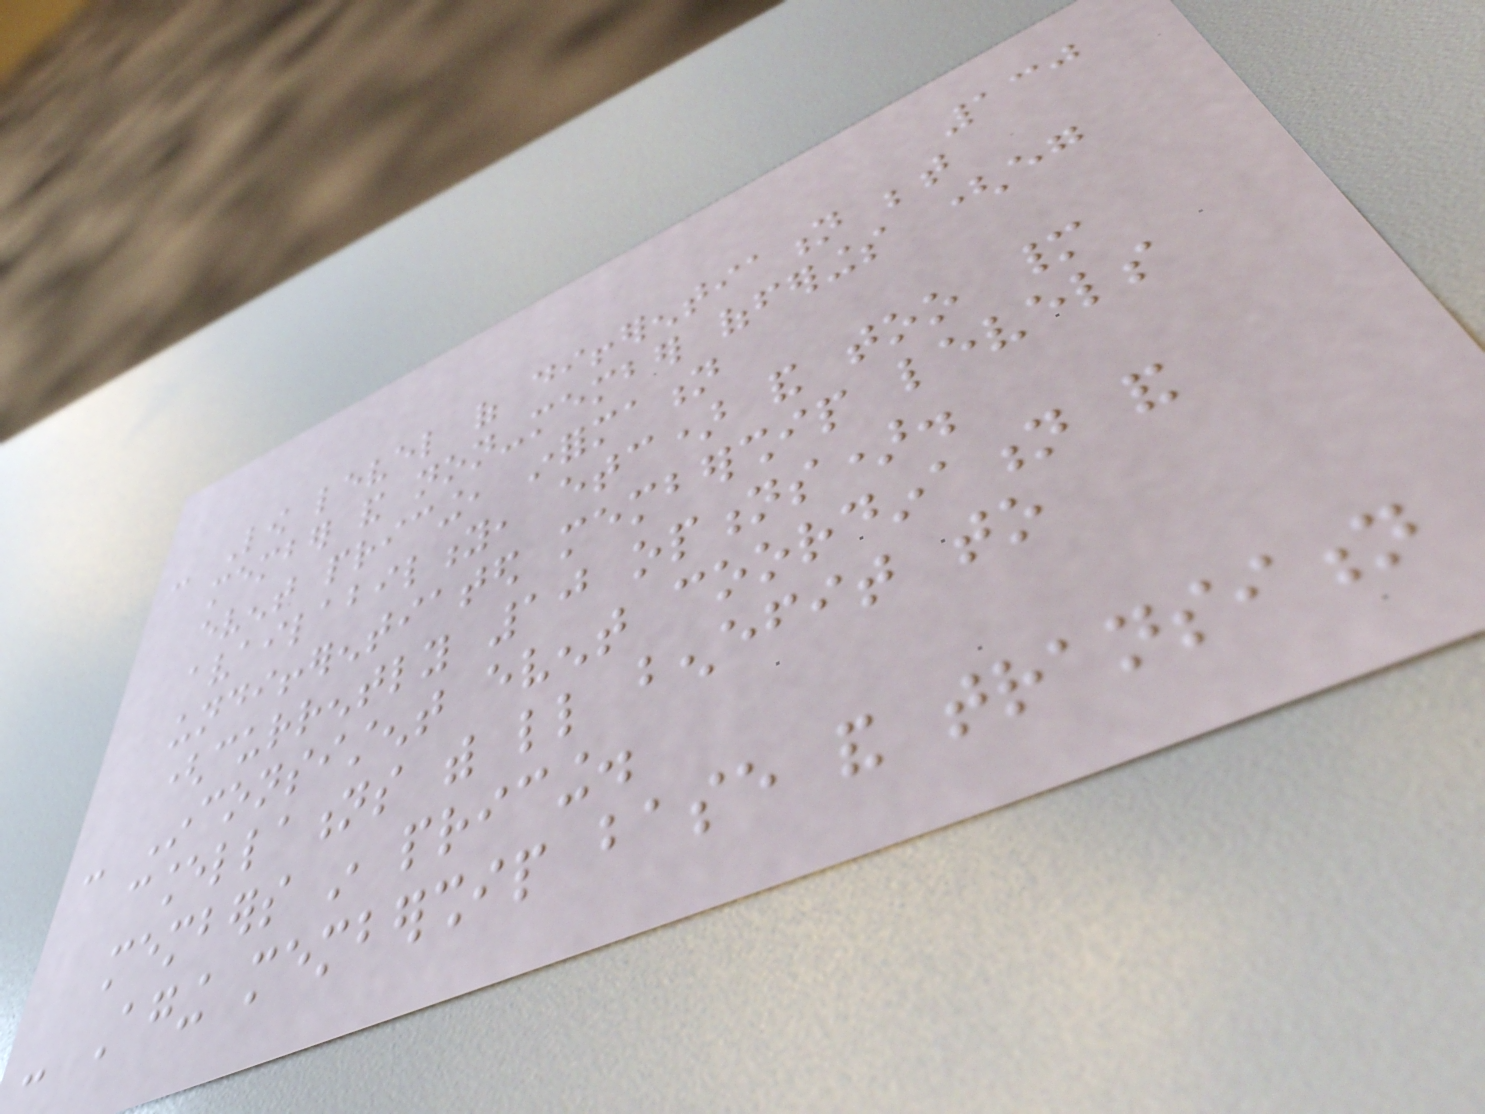130
- Low level of differentiation between
member and non-member offerings (eg
event pricing, information
availability, etc) and too many
undifferentiated membership levels
(currently 10 options).
- Inconsistent event coordination and
cancellations with little benefit to
members in pricing.
- Aging membership base and transition
